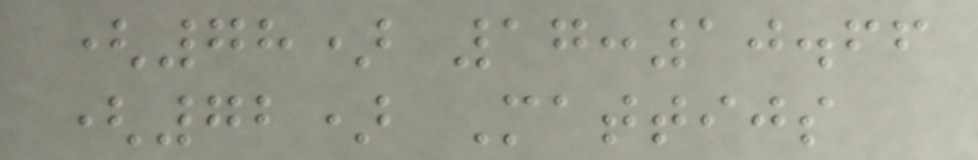(78) 17:10.66
(72) Mattijs
